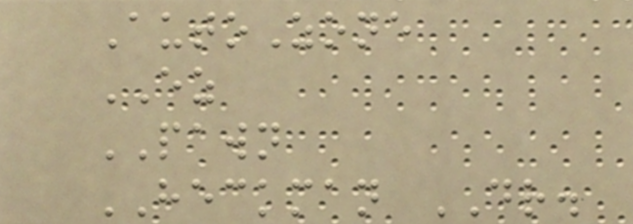AutoZone
EZ
PAWN
HECKMAN DR.
